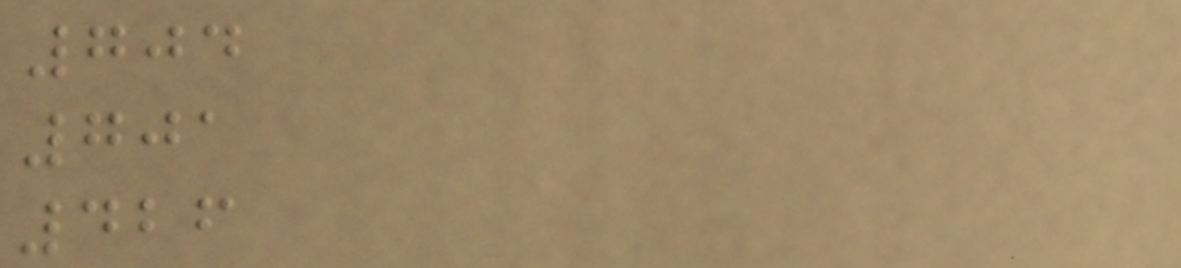704
701
426
